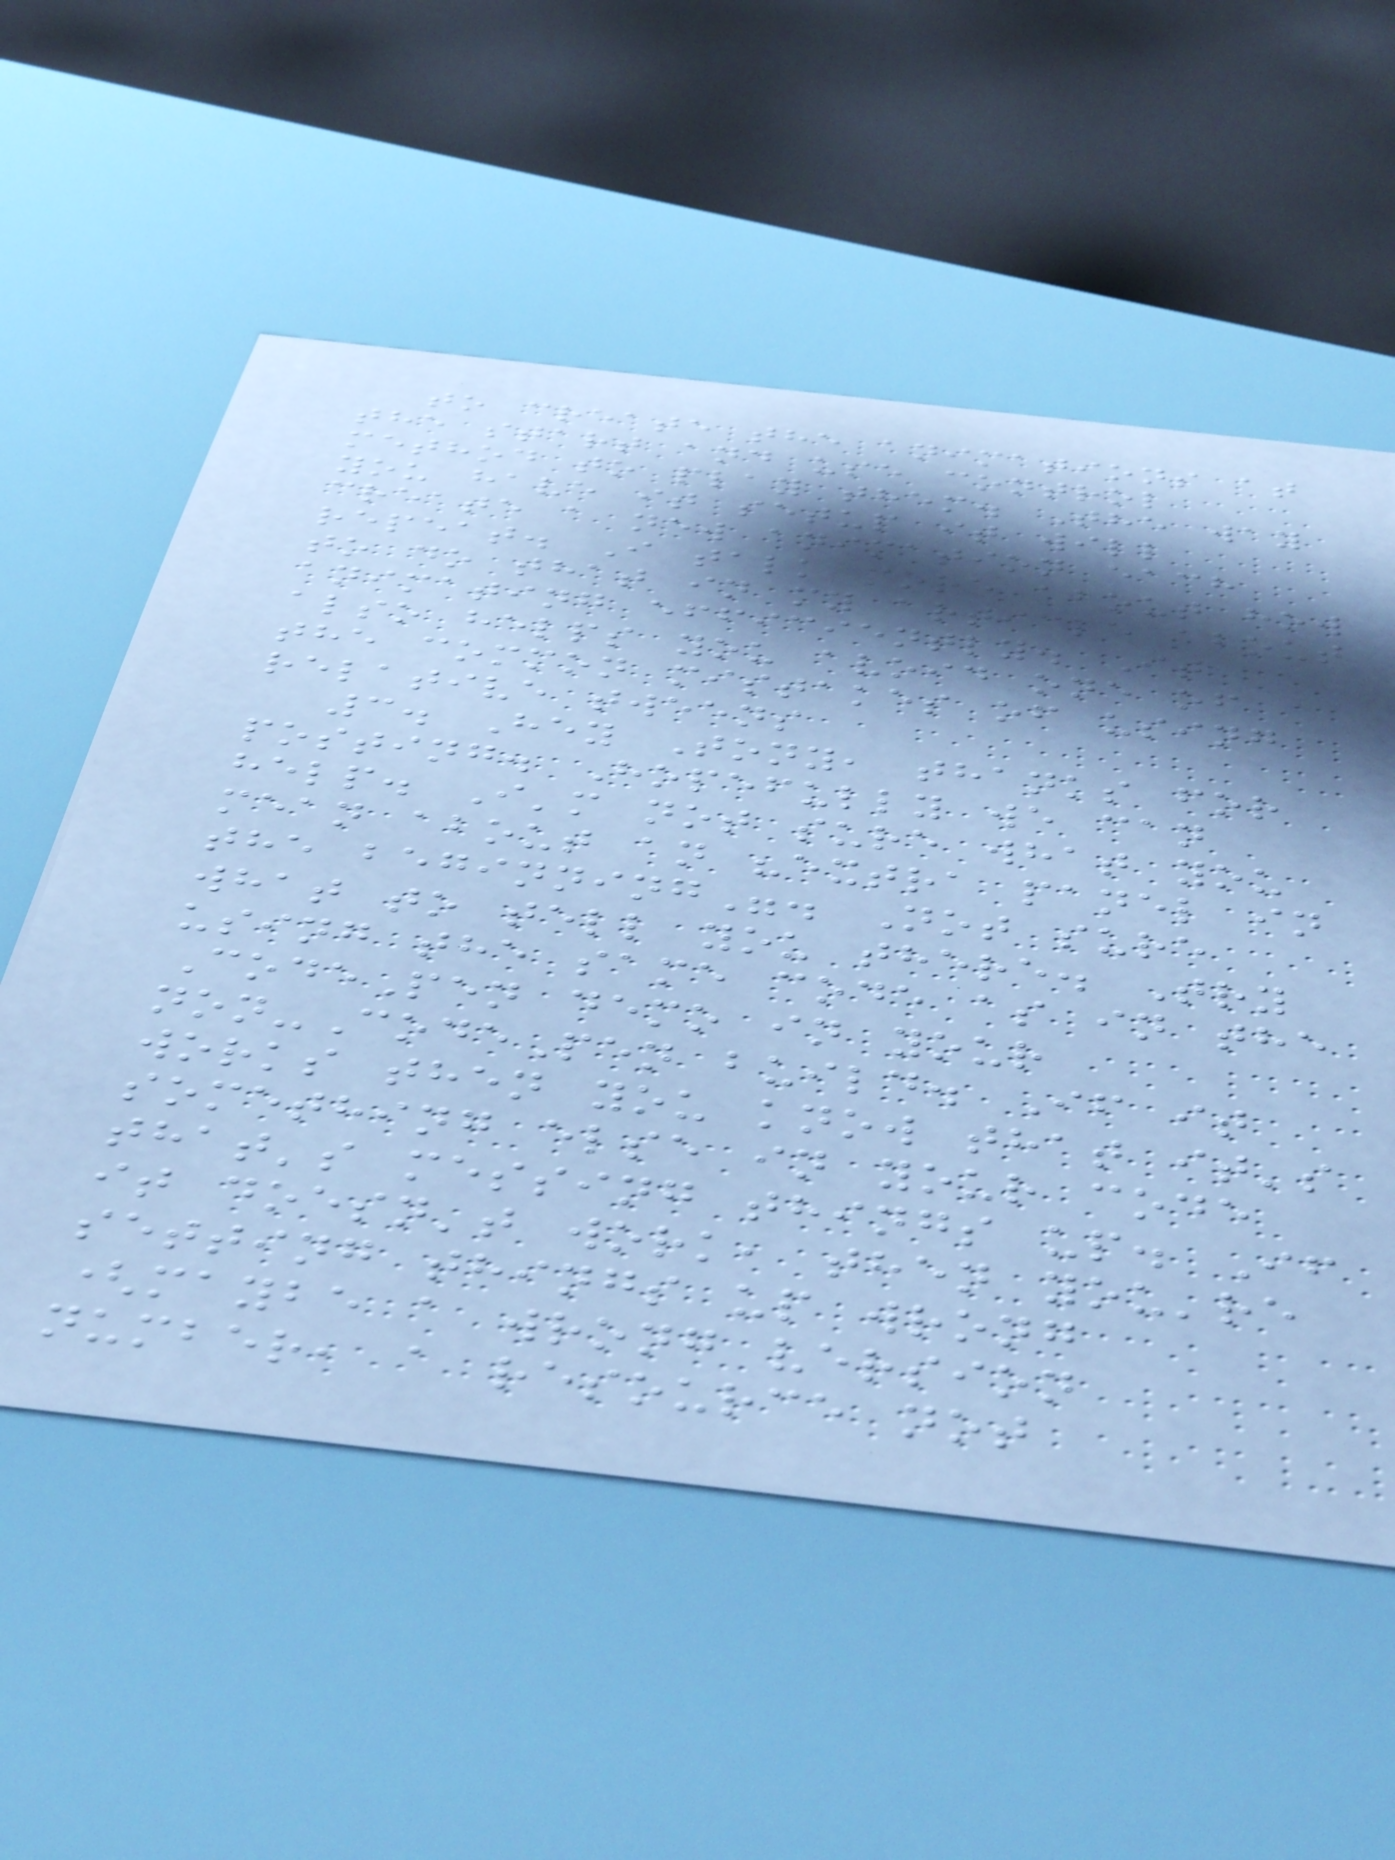to create the animations at
the start and use control
method to play them. The way
you have it setup it will
create a new animation each
repeat. I talk more about how
to do that in my article about
animating efficiently. It
also helps you avoid one of
the common mistakes of using
relative tweens
3. Hey Tony, thanks for
posting. Hopefully we can
help. I'm not sure what you
mean about an "extra panel in
the beginning". Not sure
what to tell you there. Try
using the same code as in the
CodePen demo in your
non-CodePen build. If it
works then you know that it's
something else in your code
that's messing things up. If
it doesn't work, then you're
setting things up wrong
(maybe a wrong version
number, a resource not
